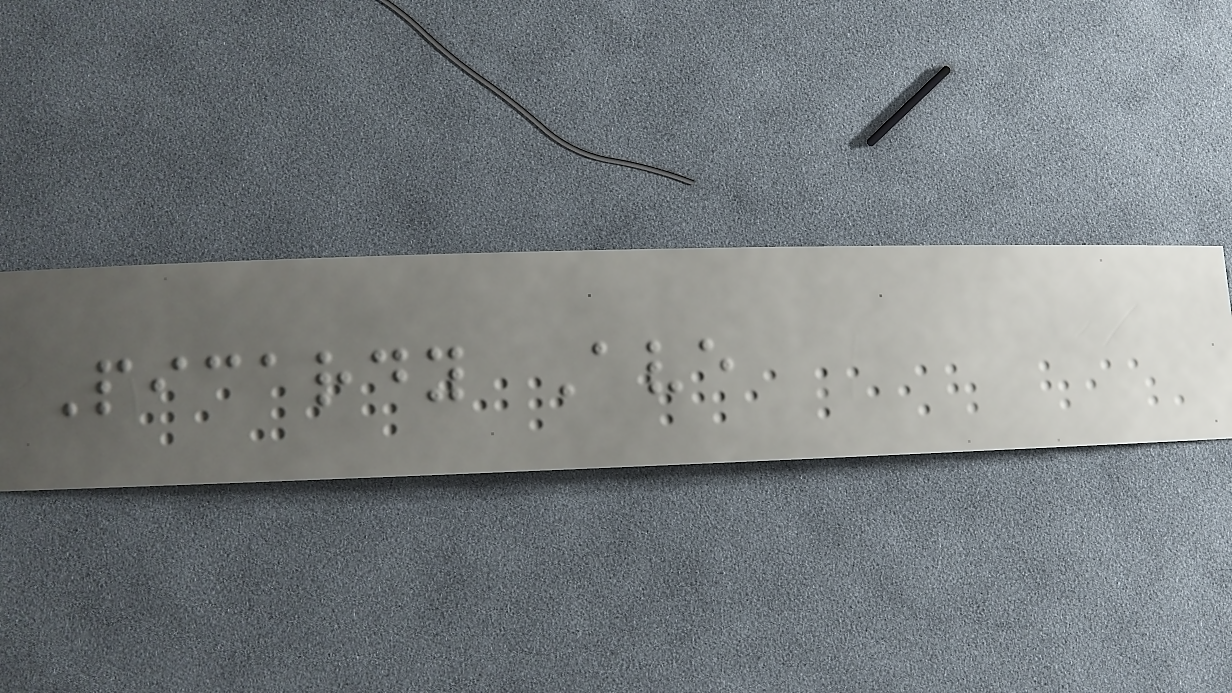Picardy Ave
